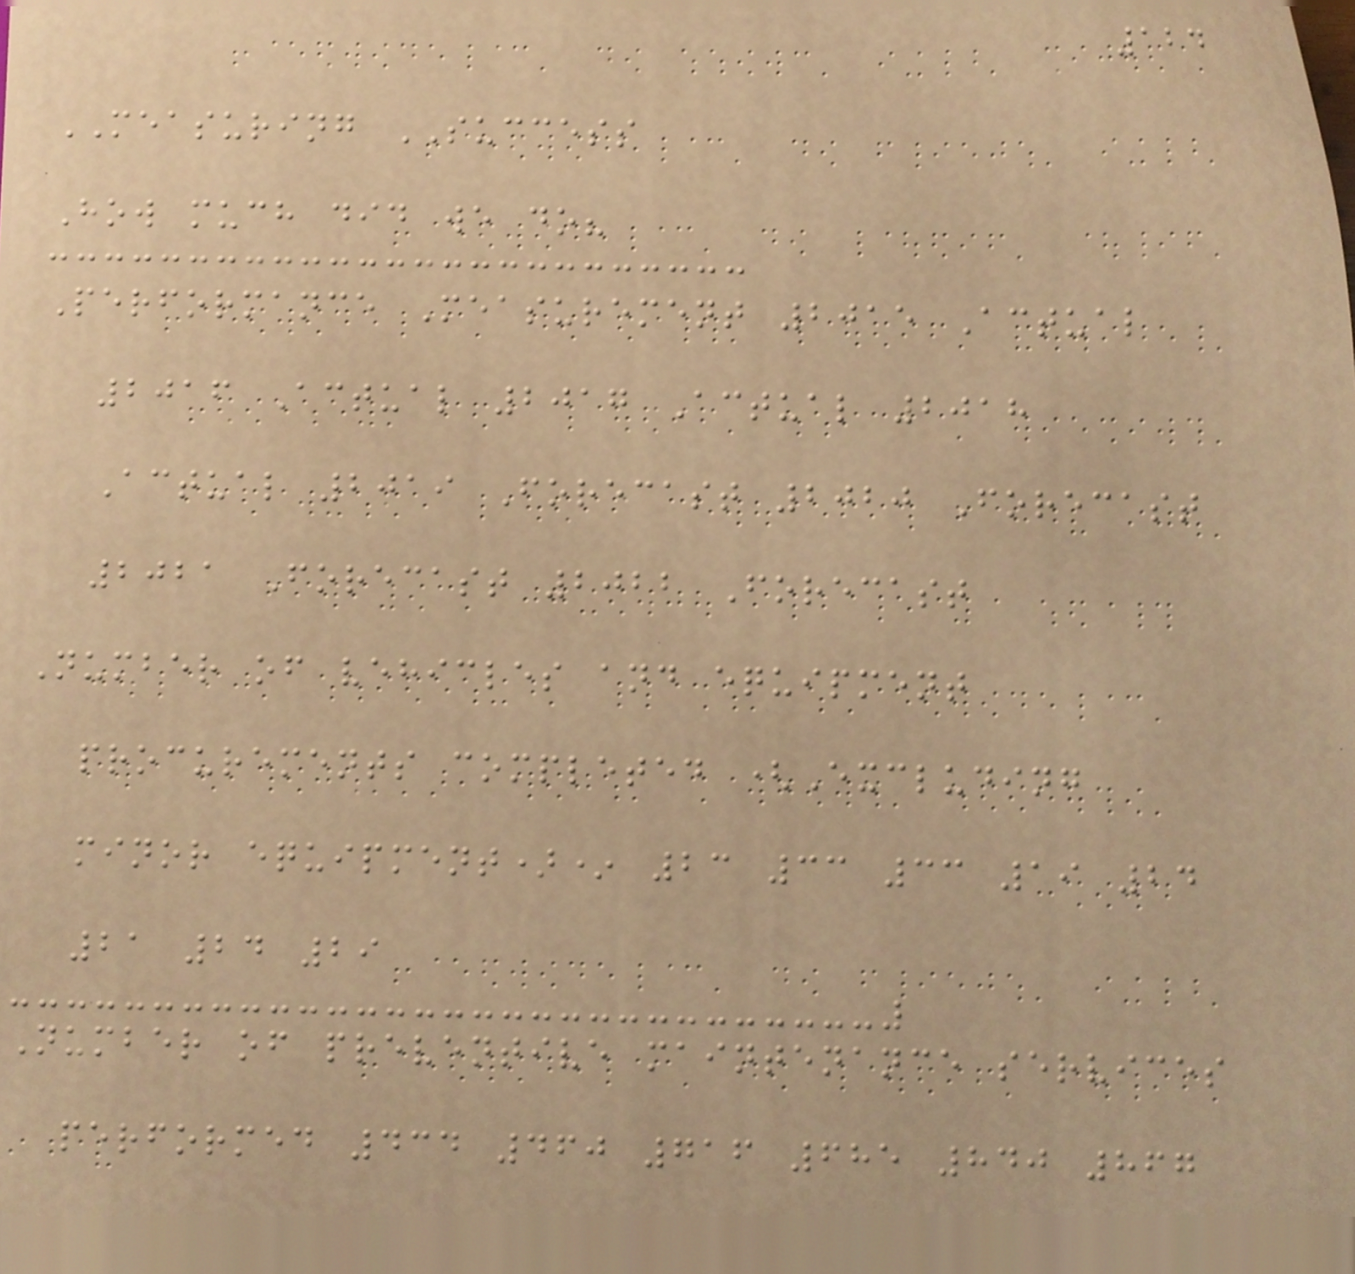124
MEASURING SUCCESS
How much did we do?
Performance Measurement 2015 Actual
2016 Actual 2017 Actual 2018
Actual 2019 Forecast 2020 Forecast
2021 Forecast 2022 Forecast
Number of vehicles and equipment
procurements completed (Excluding
minor equipment)* 23 33 33 19 24
21 24 29
Number of preventive maintenance services
performed 434 460 716 685 840 867
